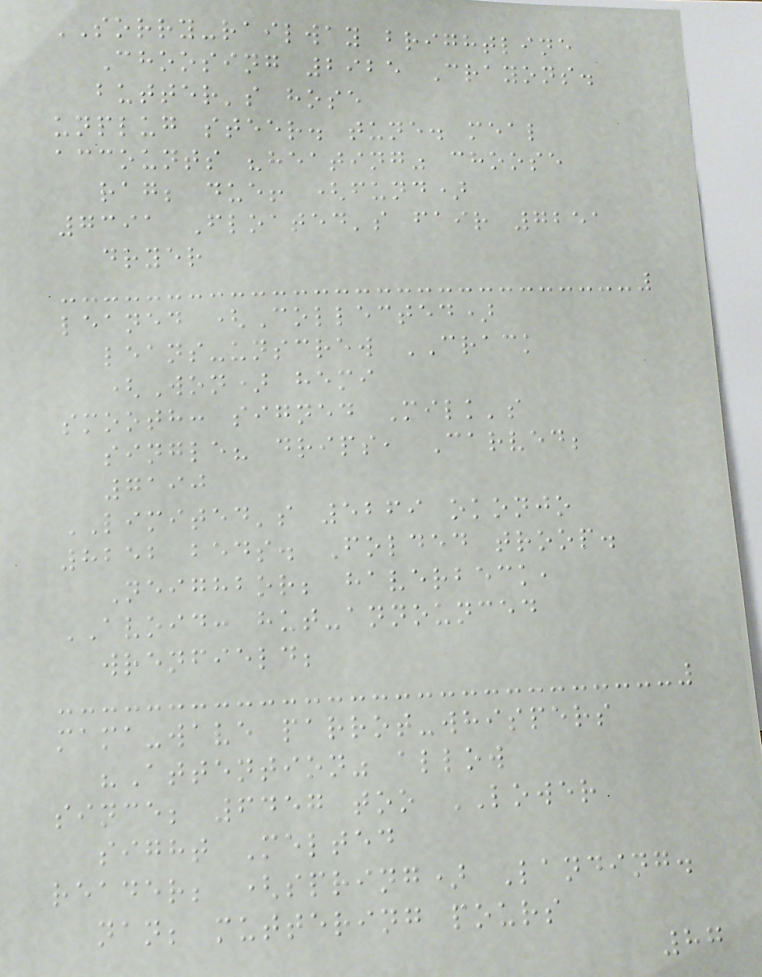SORRY-railway brightline
Choosing 2925 Crayons.
butter's hose
unplug steer. tune. meal
accounts "heating" choose
rag; due! (fund)
7391 Floated's fair 7251
dryer
leaned (Collected)
leans-unscrew CRACK
(Won) hemi
smooth: signed Milk's
single? drips, Carved;
7190
LIMITED's 5269 okonjo
8252 beds. Folded troop.
Neighbor; haverbeck,
AVOID: hut-announced
wrenfield;
mama-wave parrot-whispers
"Attention" allow
since; 6457 too LOWER
sight Melted
reader; (spring) Landing.
nan; muttering pours
87
